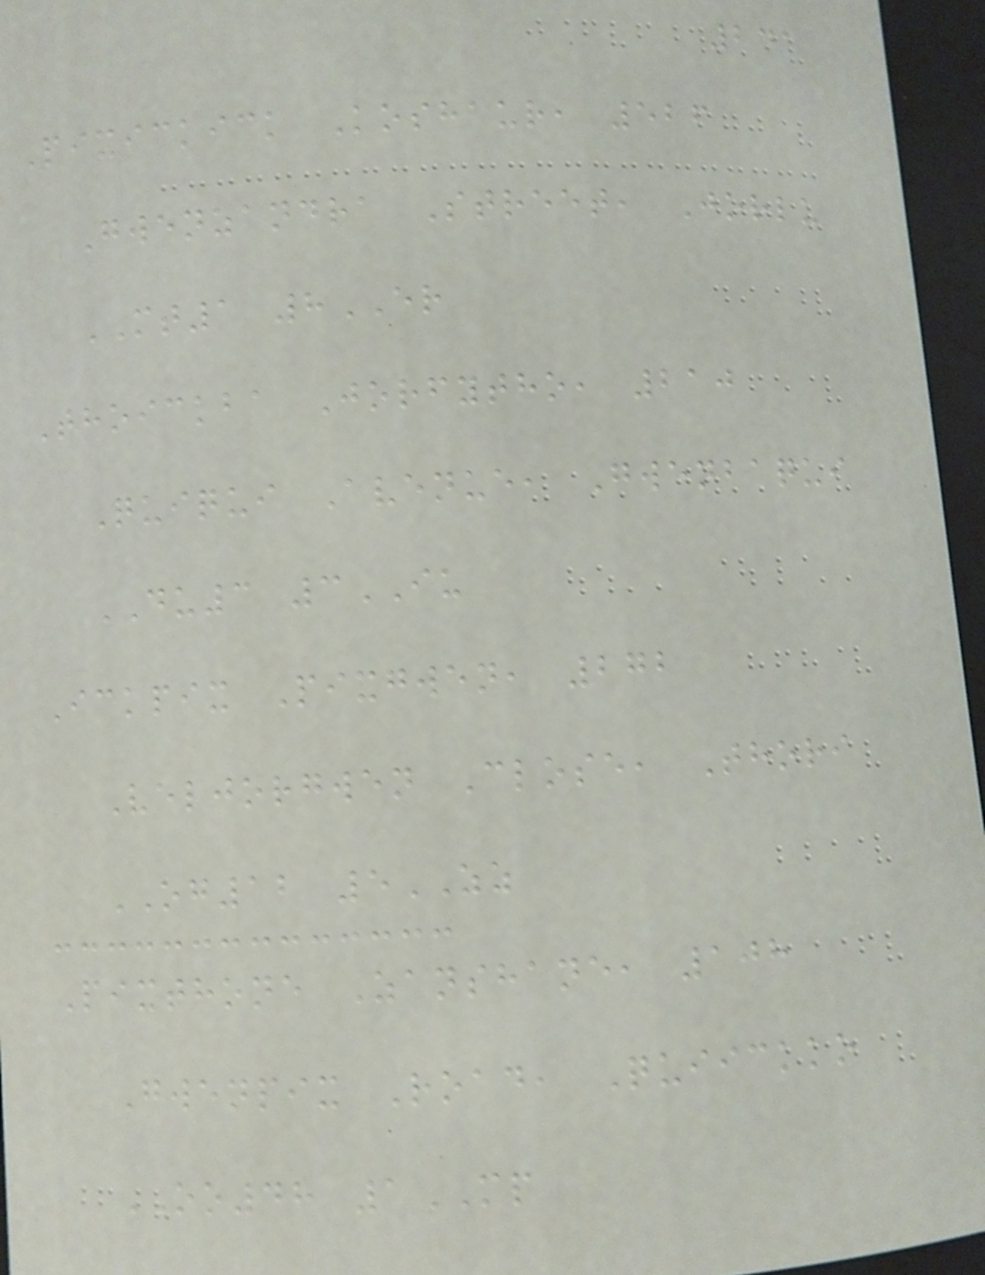241
Pixickick Koshaur, 526
Gwenzandra Street, Jorlu
MT1 8ER
Thoickba Jorfytho, 210
Quiqui Avenue, Gwenbaqui
DU3 3IU
Ickpix Pixgwen, 272
Veljorgwen Close, Thori
OG12 5ZZ
Pixthone Zanshane, 108
Gwenpix Road, Quiickko
OO48 1MP
